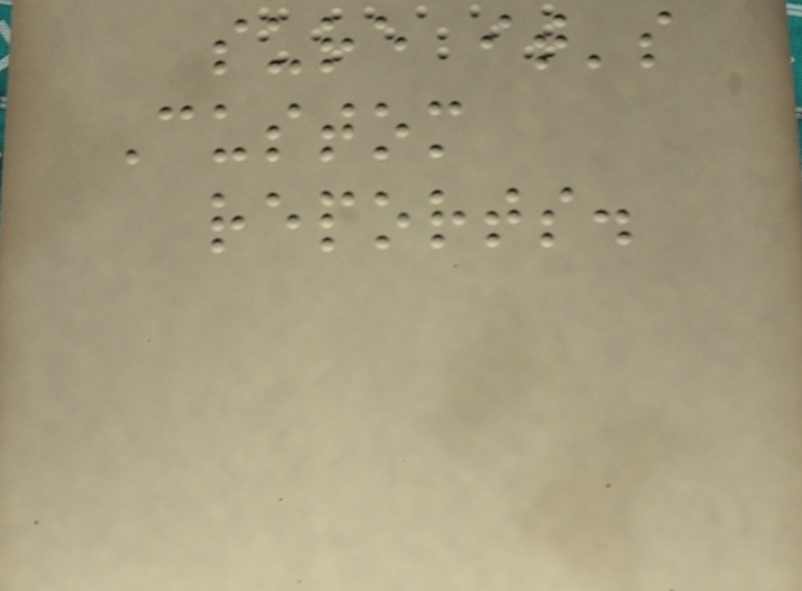sure it's
Custom
reports.
